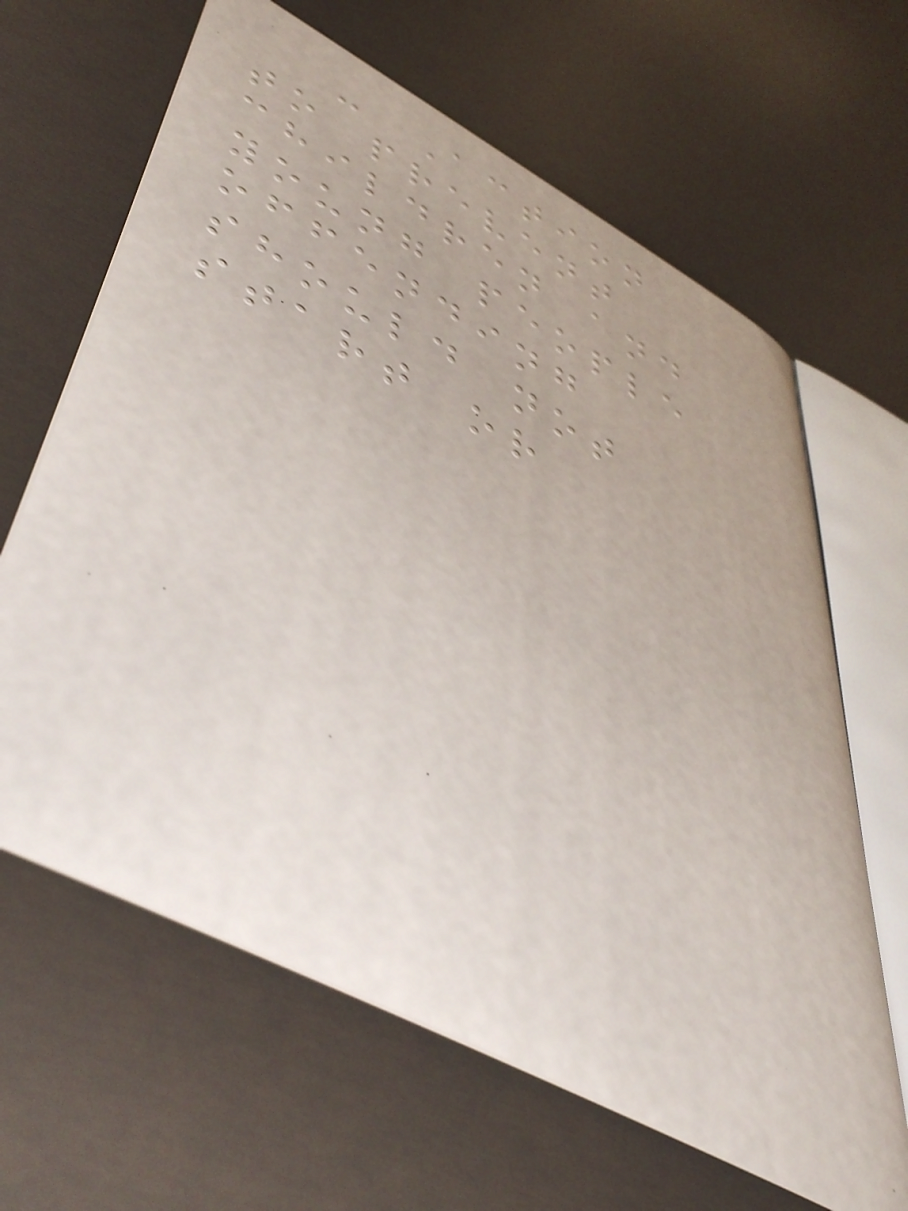- Action
to prevent
children and
young people
offending
should not
start or
